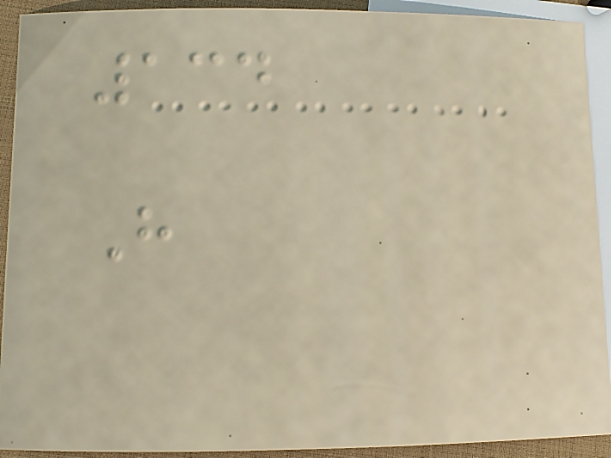134
H
